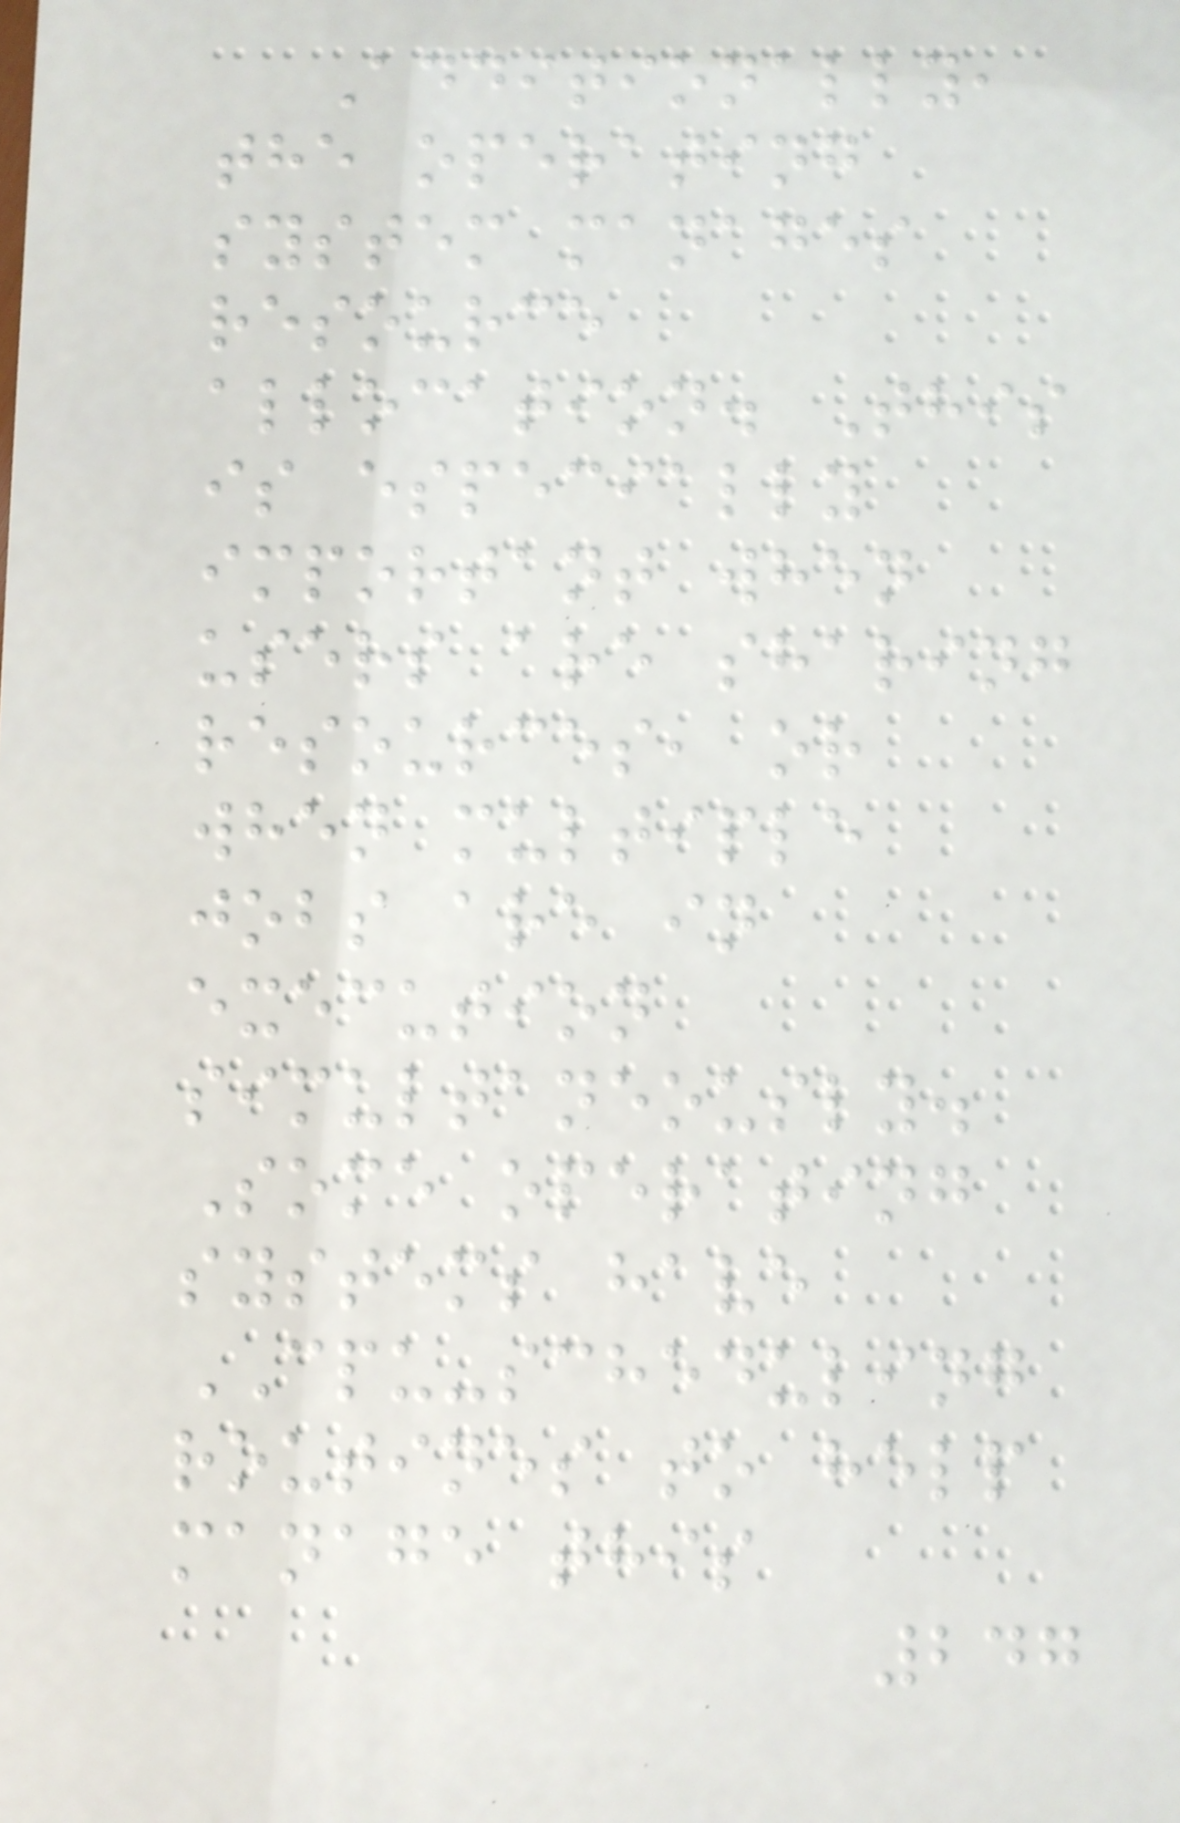Additionally,
the operating
system manages
resource
allocation. This
is especially
important when
users are sharing
resources, or
when multiple
jobs are in
execution
simultaneously.
Some operating
systems have
CPU-scheduling
routines to help
manage this
247
